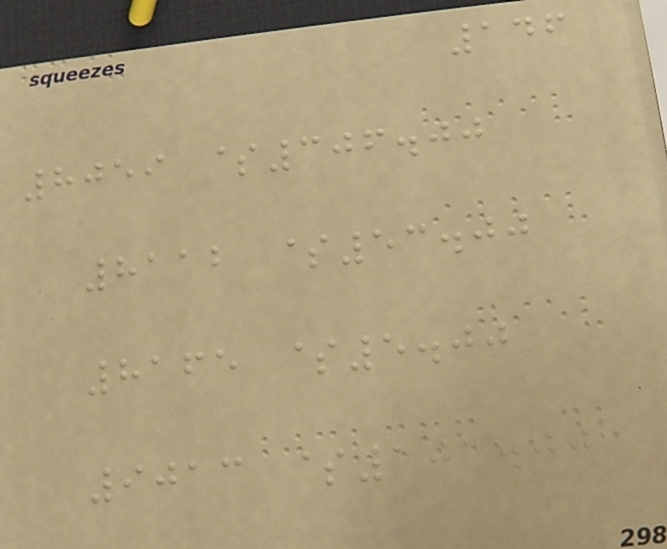146
8059 $306.00
8112 $53.00
8165 $5.00
9013 $101.00
